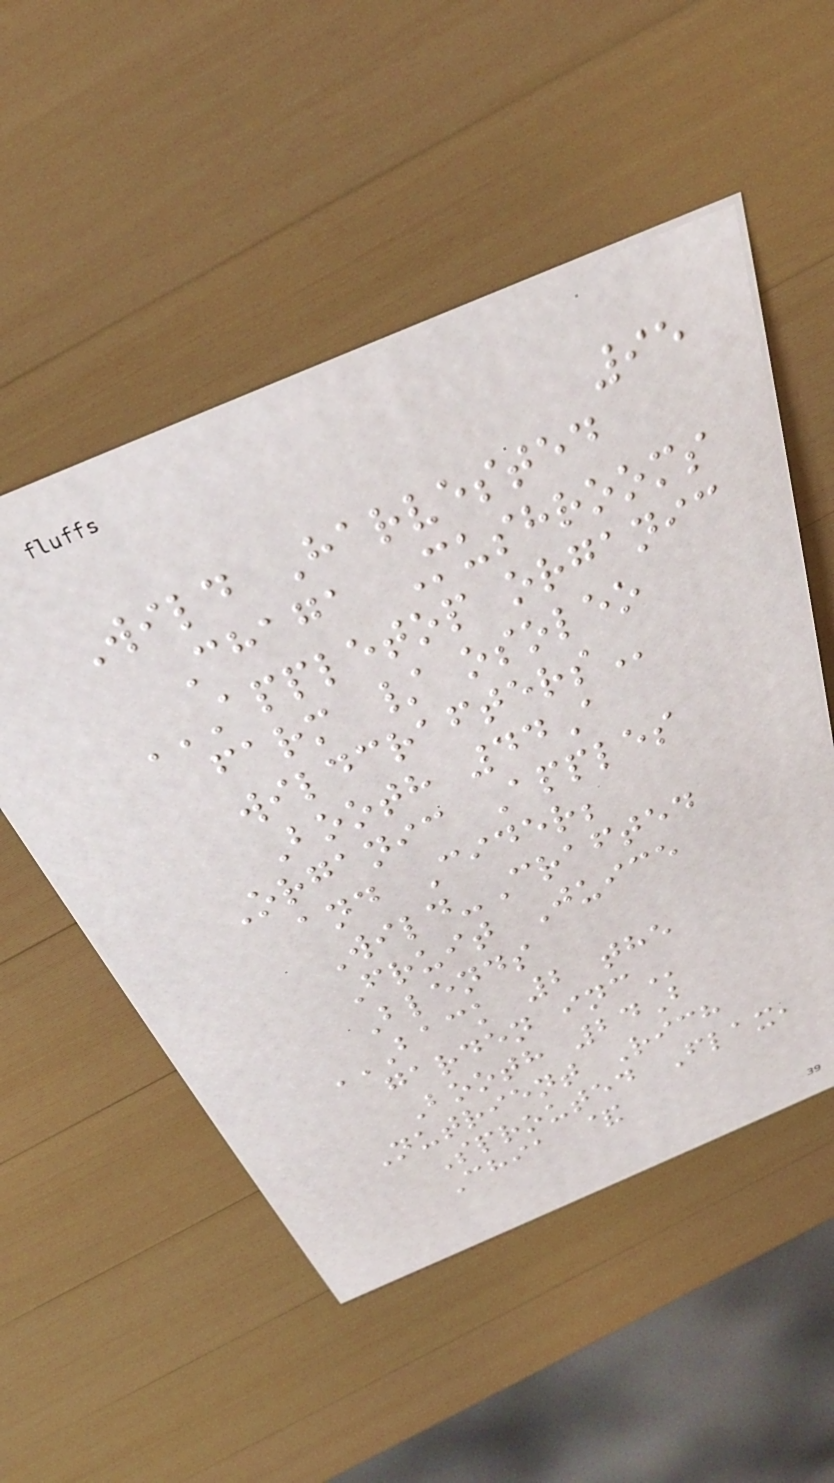95
Wild Harvested
Chaga Mushrooms
APPLETOP ORGANIC
FARM / OSOLEO
WILDCRAFTERS
Booth 44A
Organic Apples
and Cider;
Wild-Crafted
Fruit Juice
Blends
BACK 2 THE
GARDEN INC
Booth 24B
Nutrient Rich
Sprouted Flax,
Chia &
